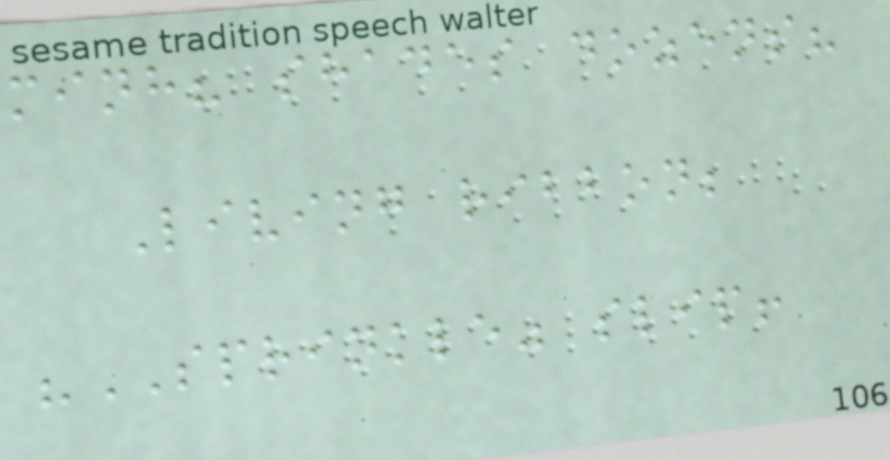minh? shades dozens?
Living ribbon;
"SPRINKLE" slip!
